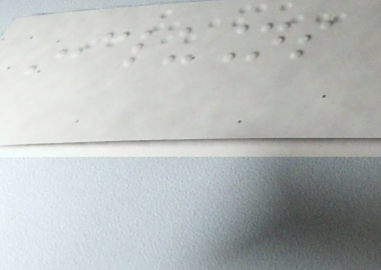Conclusions
